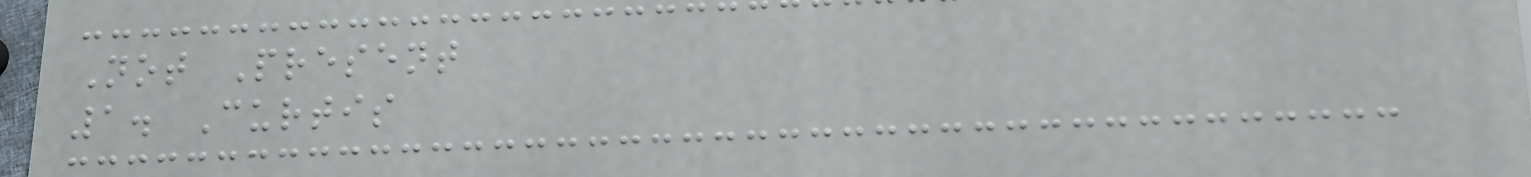Not Present
1. Curtis
